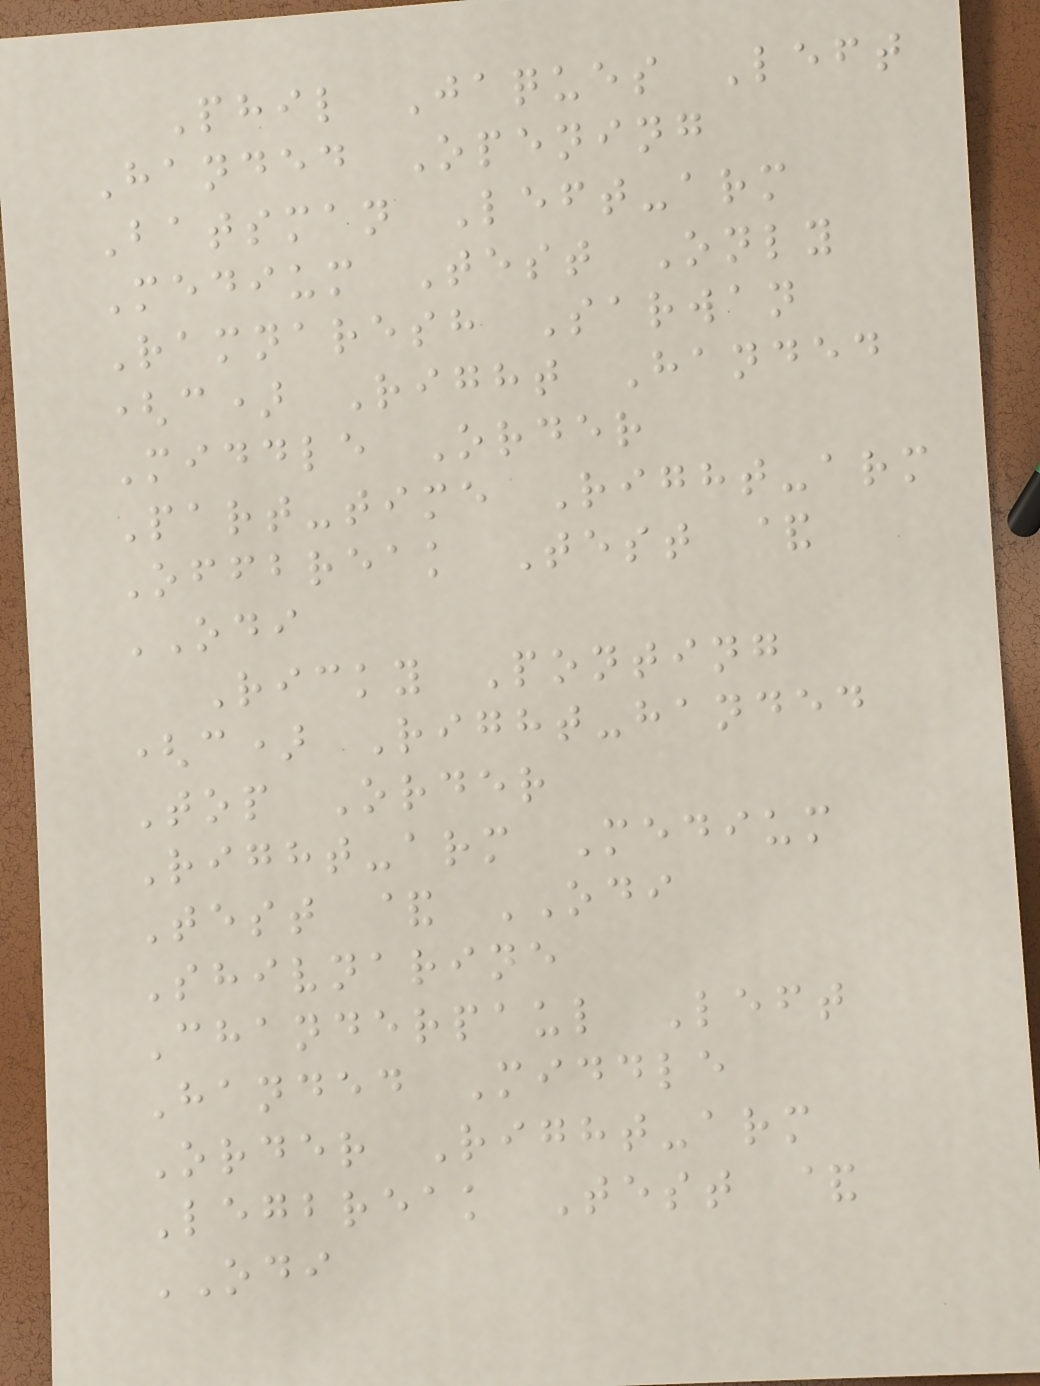Phil Jaques Left
Handed Opening
Batsman Left-arm
Medium Test Only
Ramnaresh Sarwan
(c) Right Handed
Middle Order
Part-time Right-arm
Offbreak Test &
ODI
Ricky Ponting
(c) Right-handed
Top Order
Right-arm Medium
Test & ODI
Shivnarine
Chanderpaul Left
Handed Middle
Order Right-arm
Legbreak Test &
ODI
